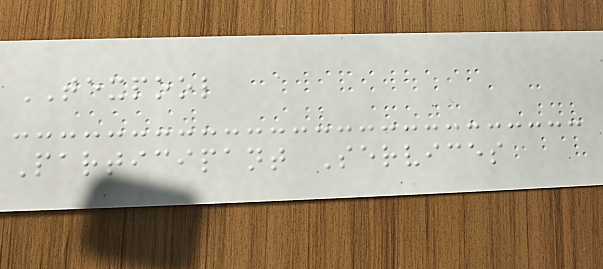TEXPOOL
Participant Services
